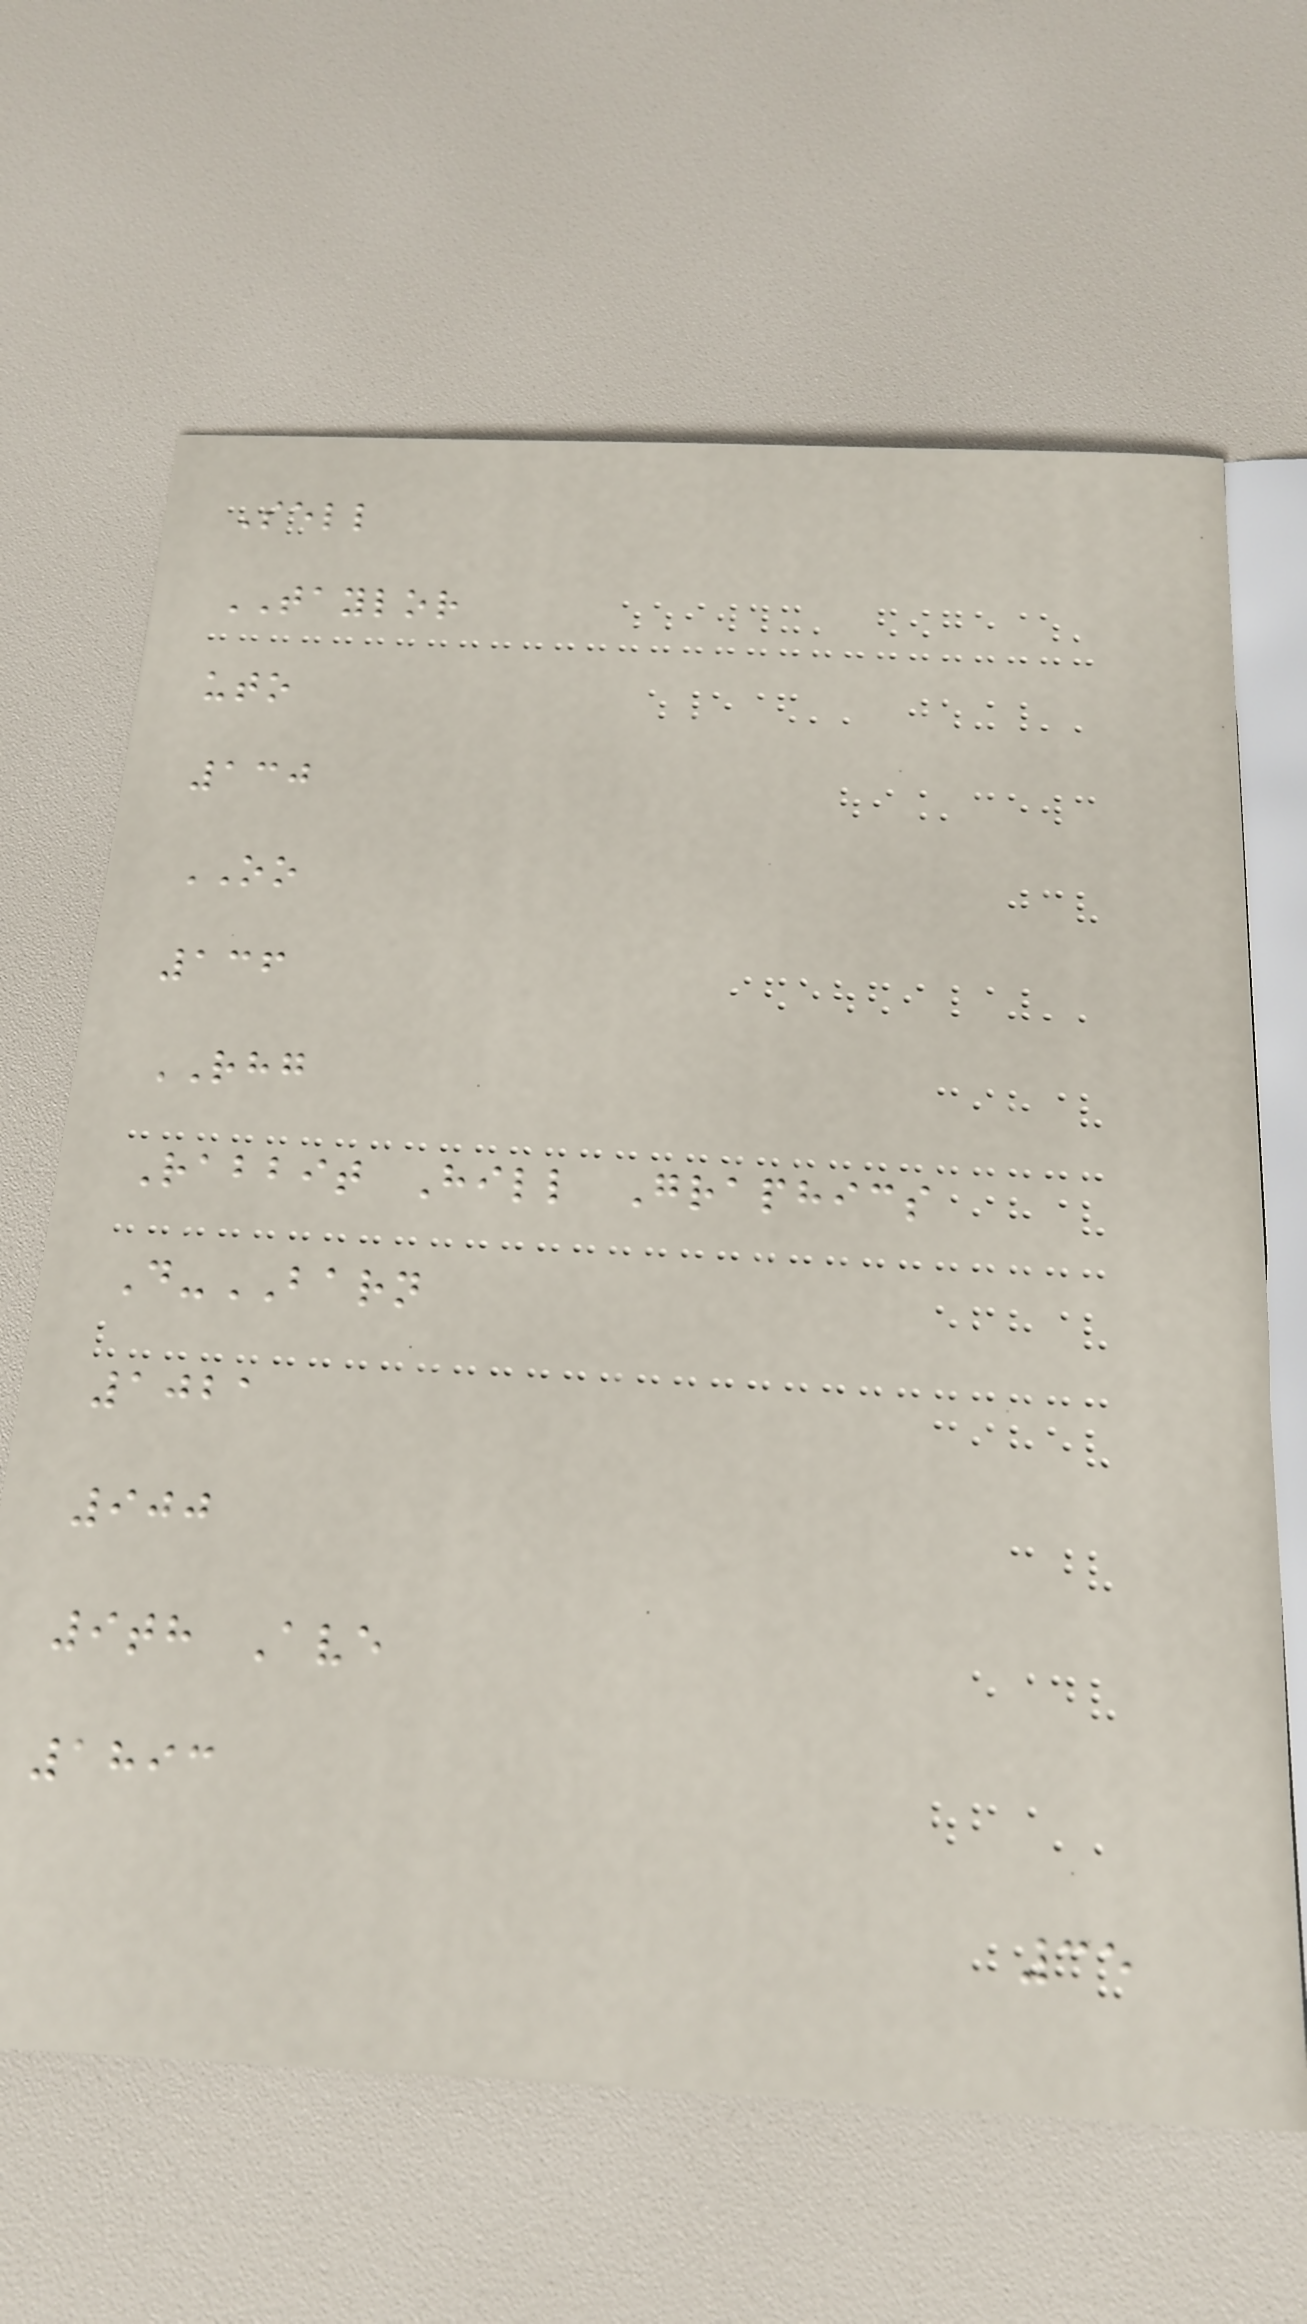Sell
TAYLOR
uto
130
OO
136
RHG
Rabbit Hill Graphics
D-BARN
1021
900
9th Ave
1893
35
